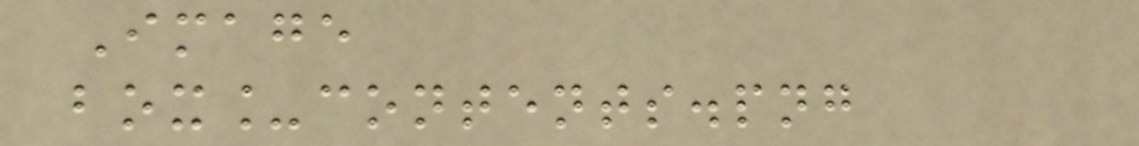Image
box_contents.png
